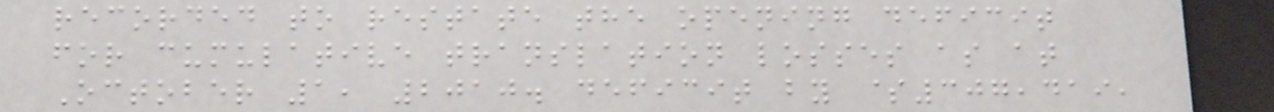recorded to restate the opening deficit
for cumulative translation losses as at
October 1, 2010. deficit by $307,419,
